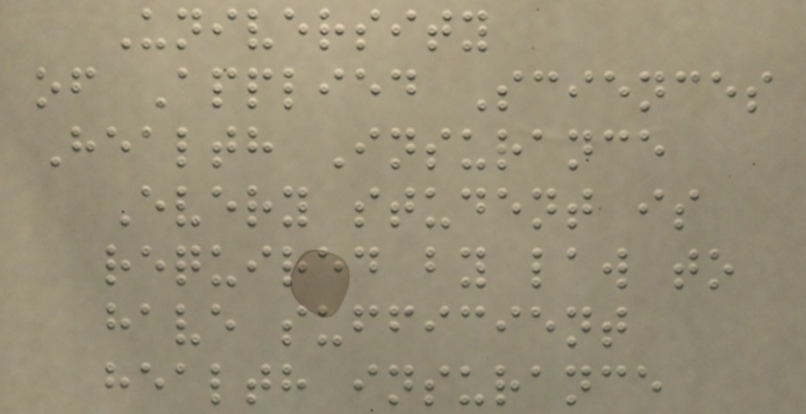University
of Applied Sciences
Health Insurance
Every student is
required by law to
have sufficient
health insurance
